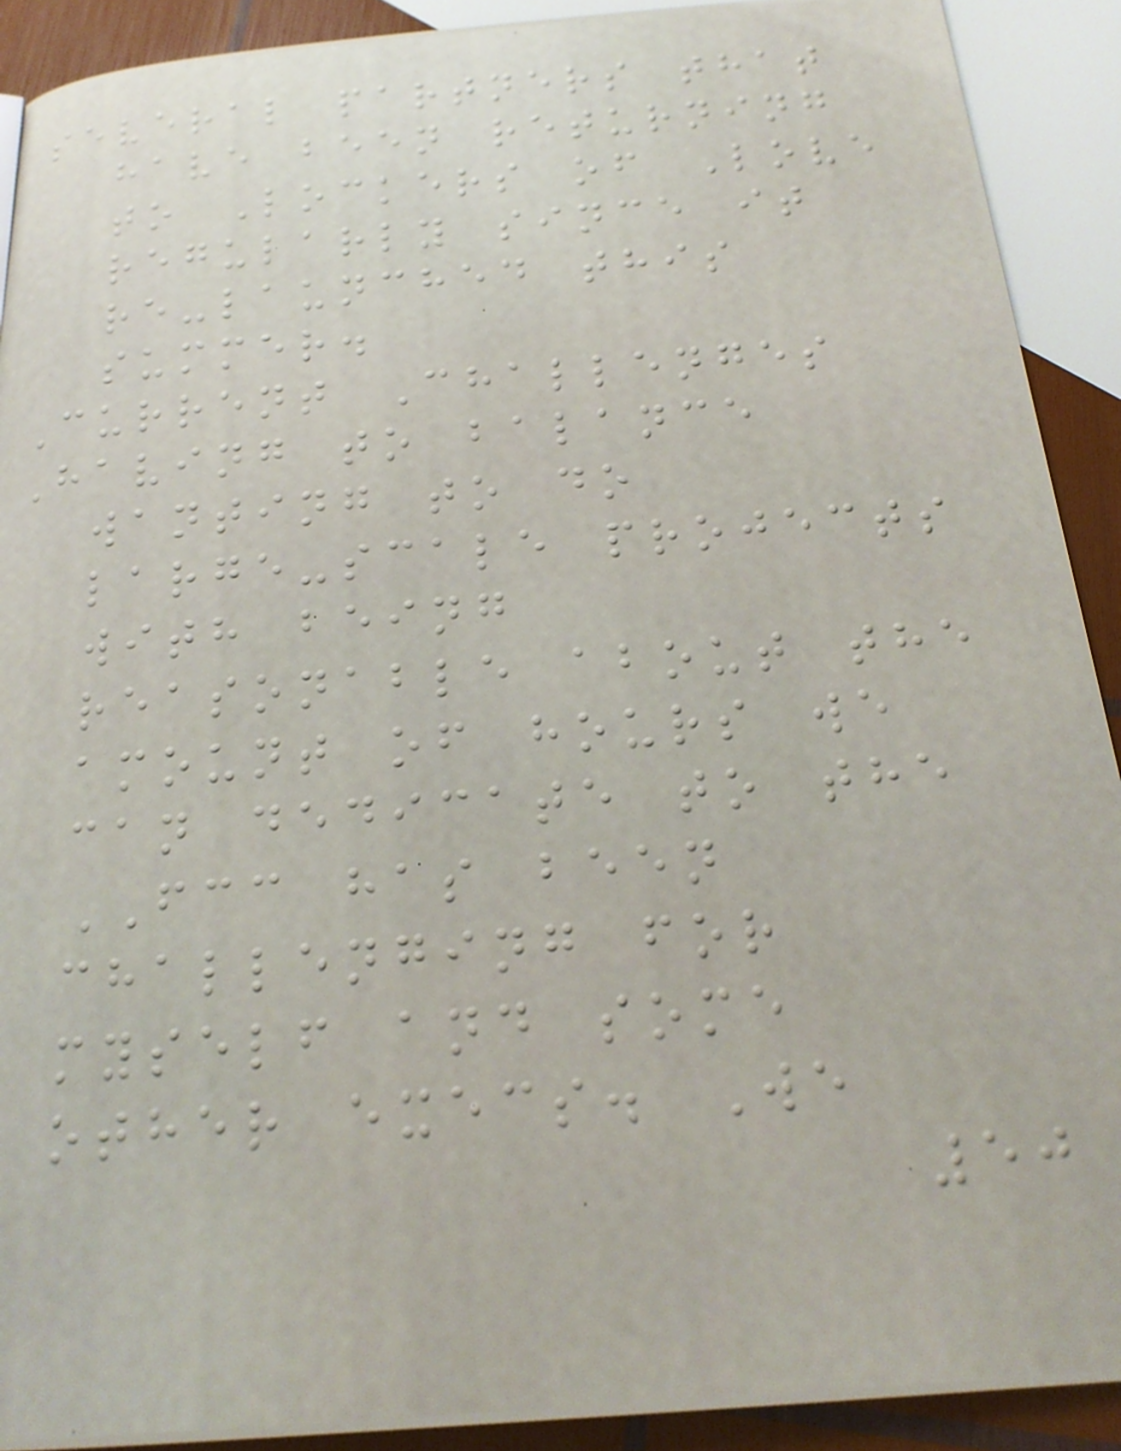several partners that
have been returning
to Lockers of Love
regularly since it
re-launched this
summer.
Current Challenges
Having to balance
wanting to do
large-scale projects
with being
reasonable about the
amount of hours we
can dedicate to the
FCC has been
challenging for
myself and some
other execs. We
50
